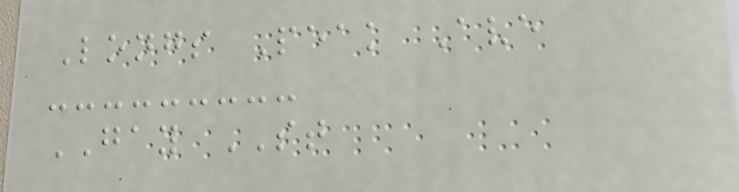Longs Peak Ave
GAY ST
